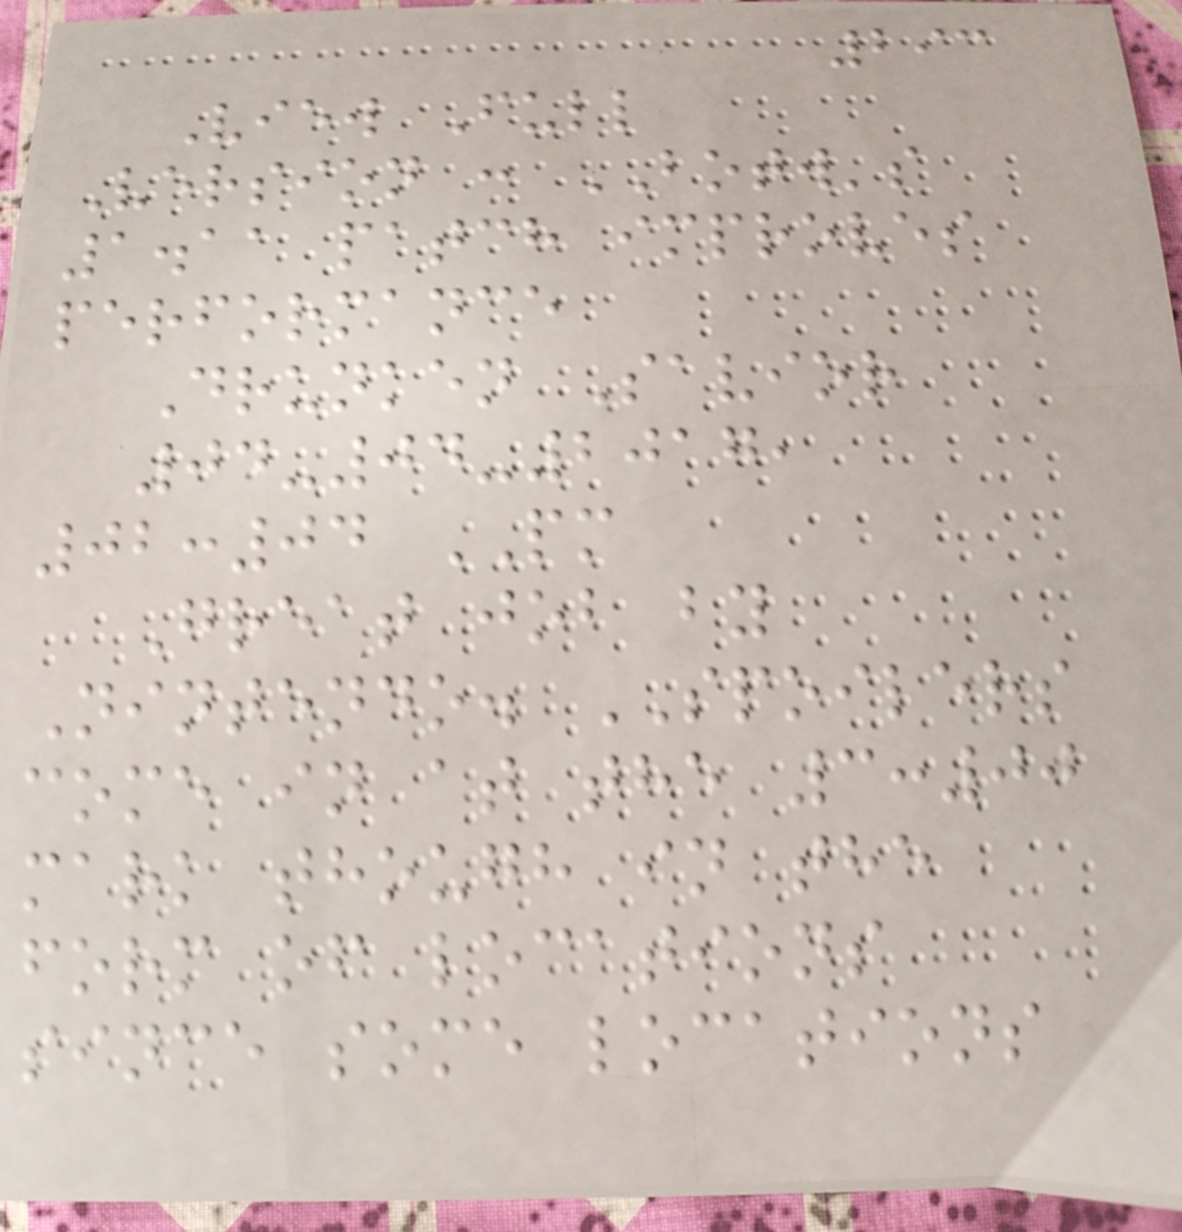293
View Full
Version : BOTW's
1.11 patch improves
performance
Drunken Savior
04-04-2017,
02:04 PM
Great job by
Nintendo. SPOILERS
come in at the 3:00
mark though in the
form of locations
since some locations
